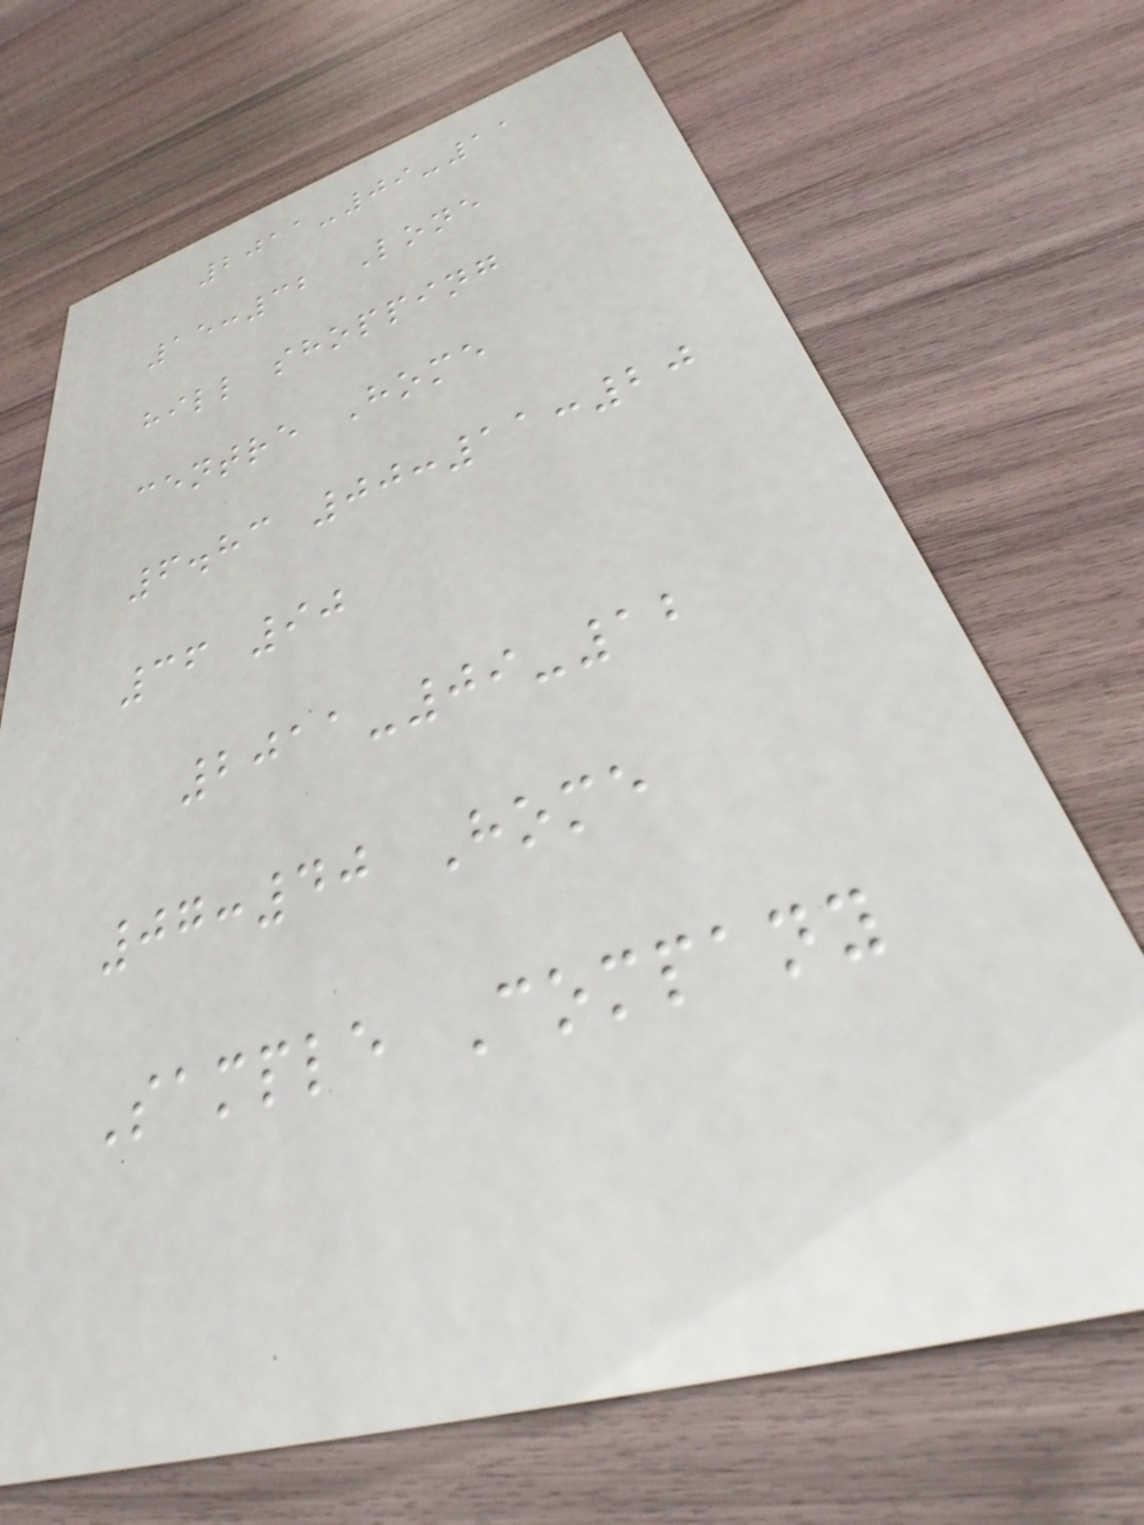2011-09-11
15:32 Lone
hill shopping
centre Home
6.83 00:11:20
36 90
2011-09-12
07:40 Home
Sample Company
